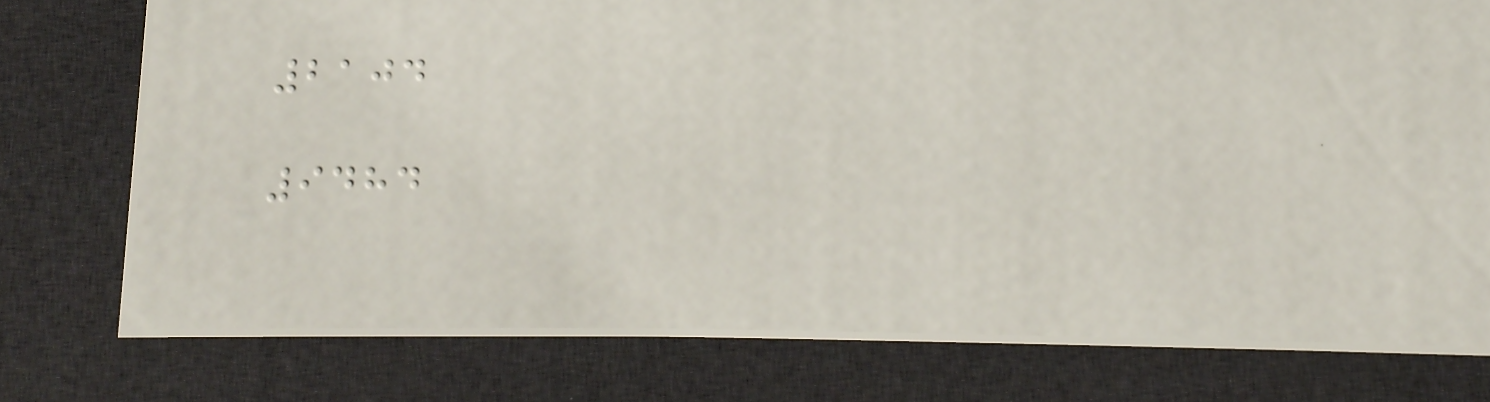2104
9484
